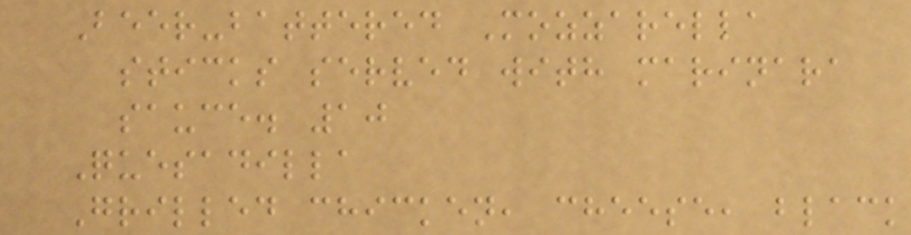Beer-battered Mozzarella
sticks served with marinara
sauce. 10
Quesadilla
Grilled chicken, cheese, black
